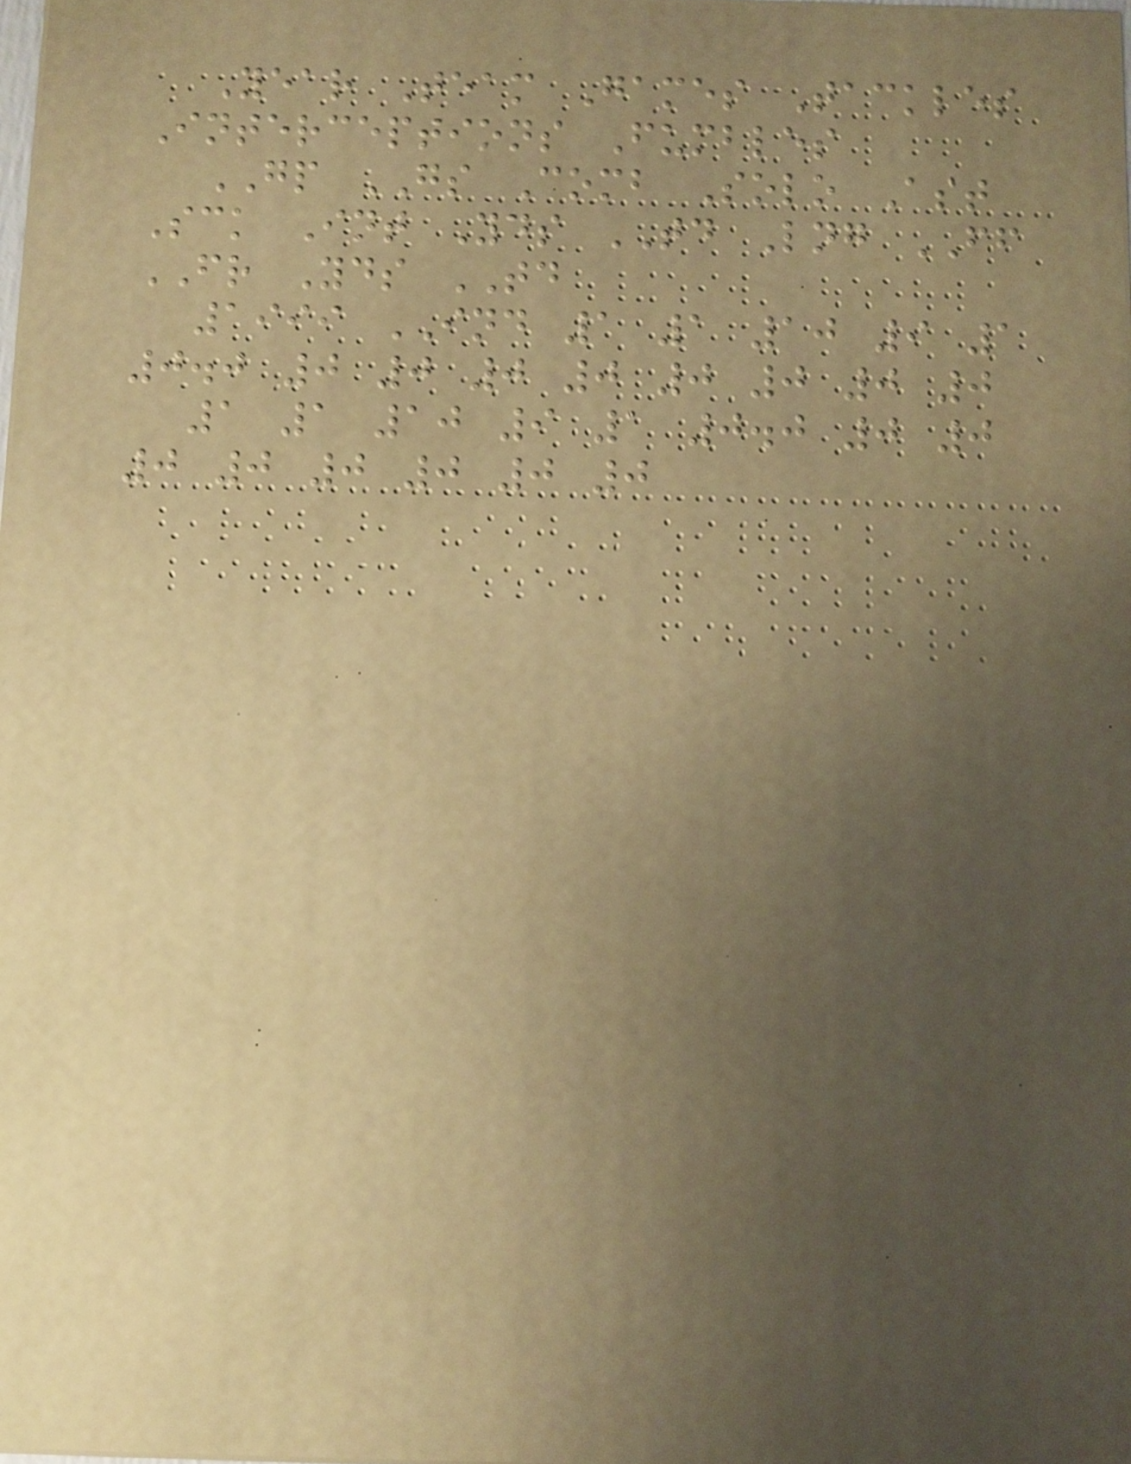Year Team Games Tackles
Interceptions Fumbles
GP GS Comb Solo Ast
Sck Int Yds TD Lng FF
FR Yds TD
1999 IND 1 1 10 9 1
0.0 0 0 0 0 0 0 0 0
1 1 10 9 1 0.0 0 0
0 0 0 0 0 0
